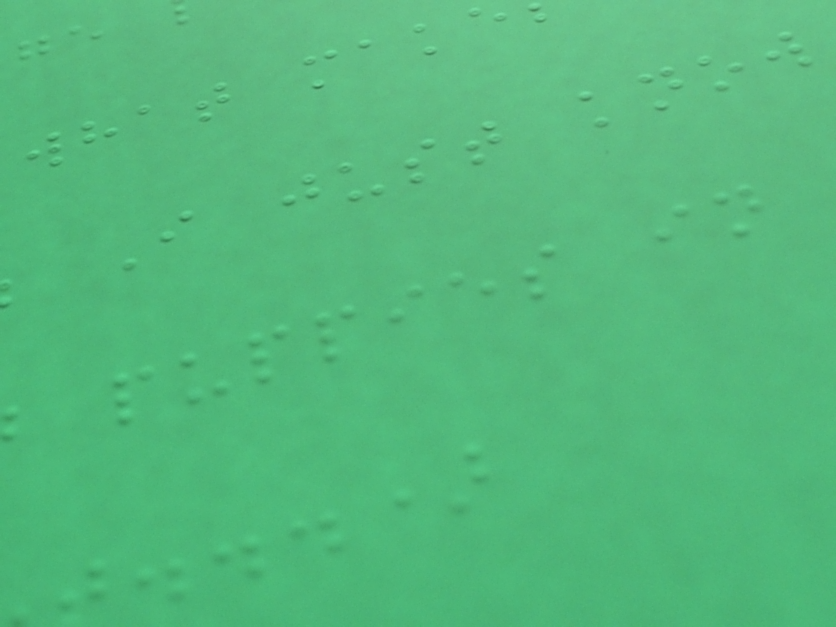I just know
puppies in
